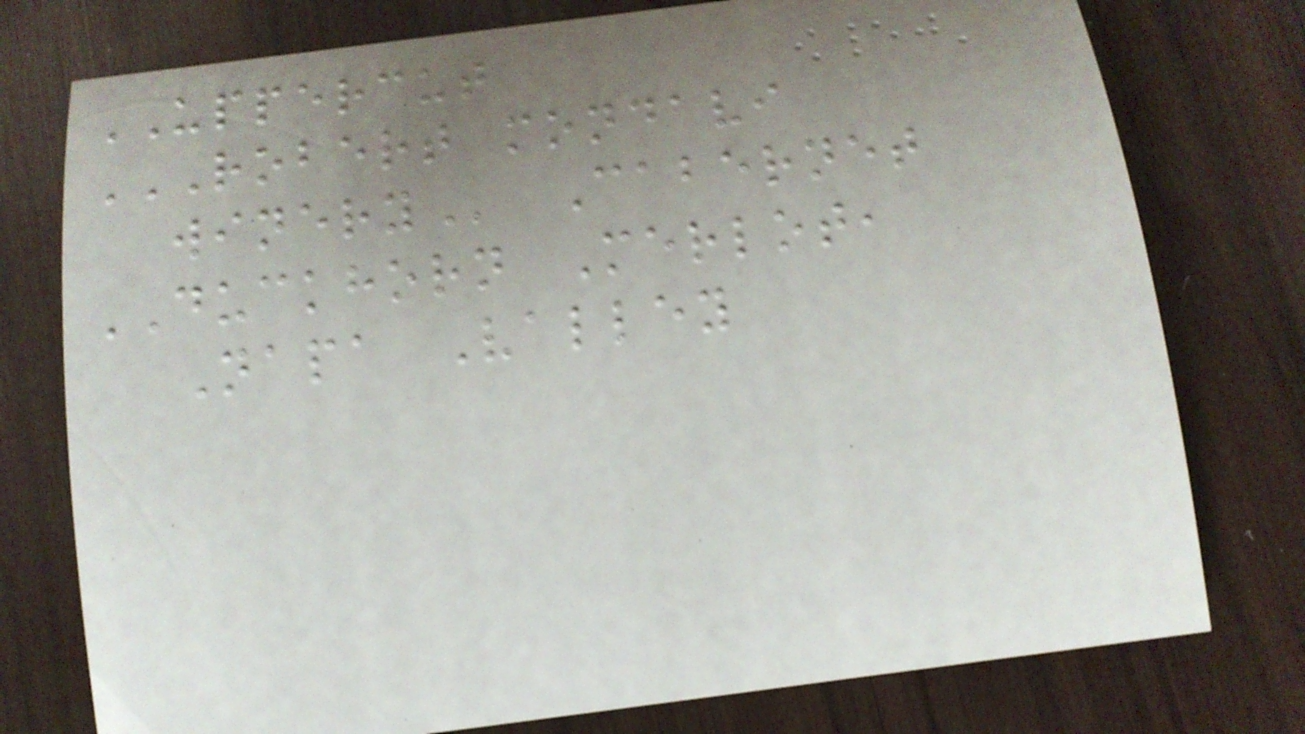UPPERCUT
ROBERT MONDAVI
WINERY Cabernet
DUCKHORN Merlot,
Napa Valley
